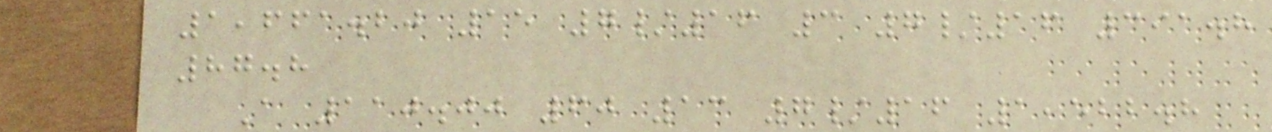1,661.20 15 7/16 3 7/16 391.8
87.8
A 110.00 60 13 7/16 1,522.8
